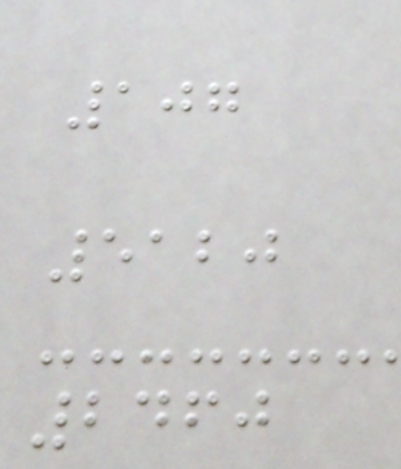107
5120
2460
